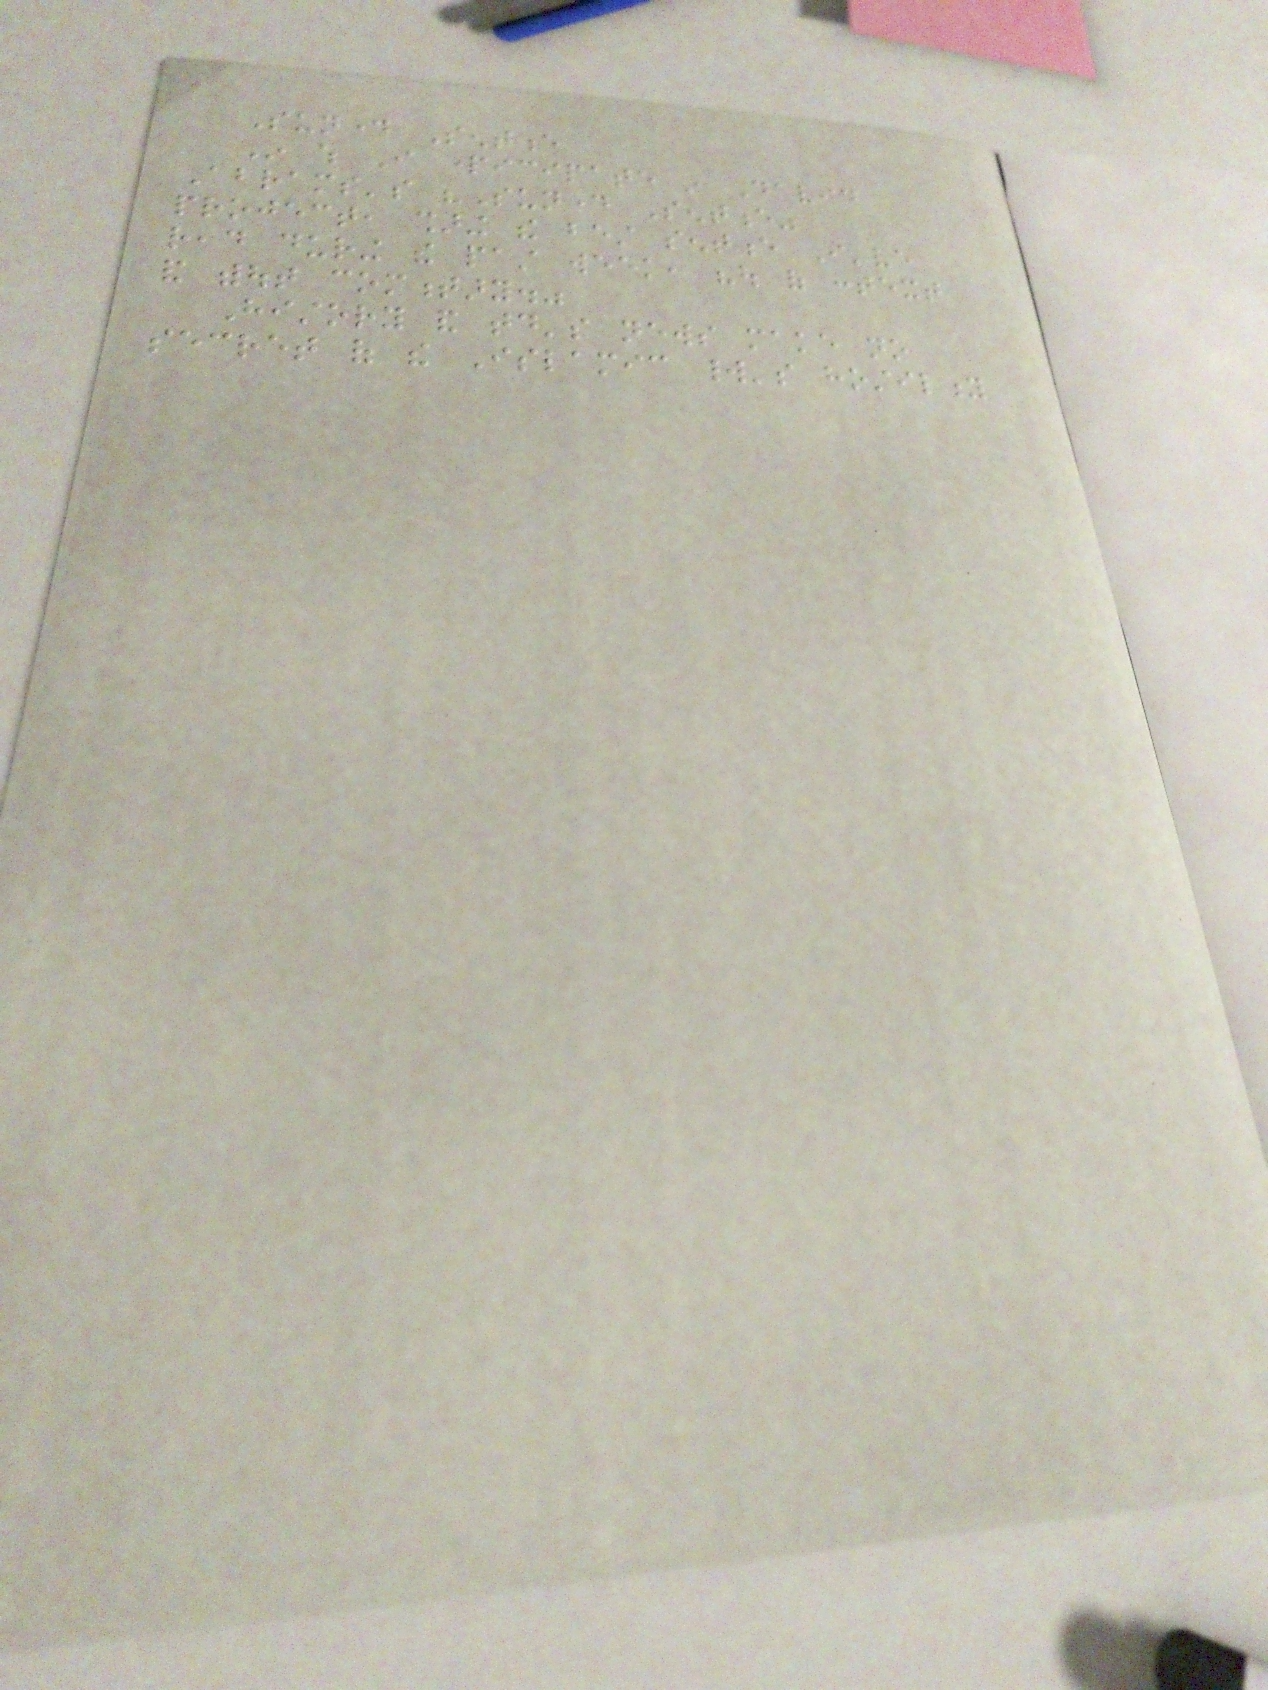Sunday Sentence
In which I participate in David
Abrams's "Sunday Sentence"
project, sharing the best sentence I've
read during the past week, "out of context
and without commentary."
History and today's news make no
secret of the Islamic world's hostility
